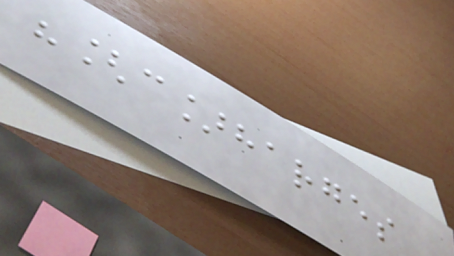"[c]harges
